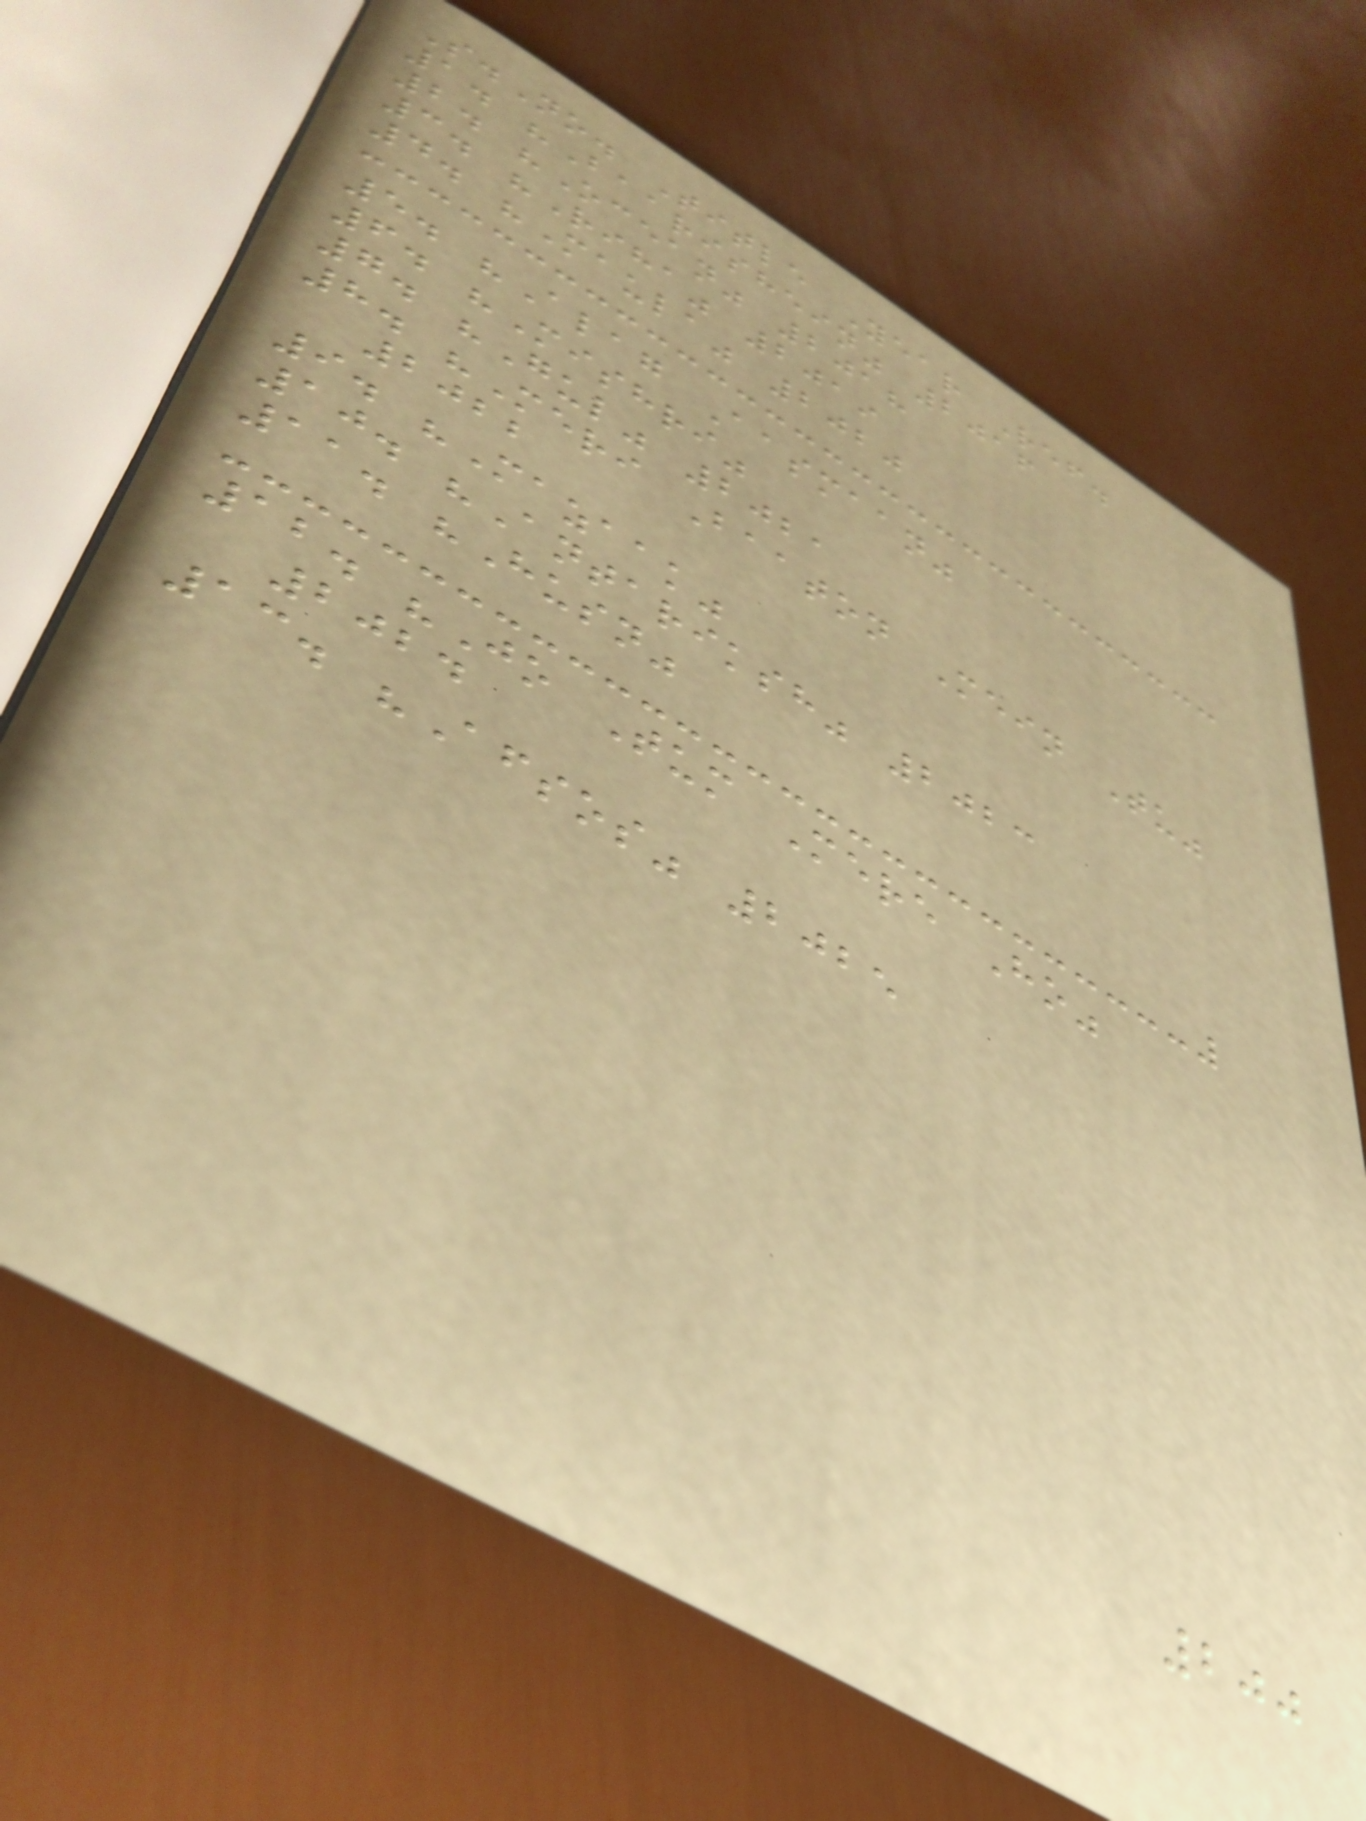S.No. Title Year Ref.
1. "Baarishein" 2016
2. "Ocean" 2018
3. "Riha" 2019
4. "Maula" 2020
5. "Alag Aasmaan"
6. "Mishri"
7. "Gul" 2021
8. "Meri Baaton Mein Tu"
2022
9. "Mazaak"
10. "Antariksh" 2023
11. "Husn"
12. "Jo Tum Mere Ho"
2024
13. "Afsos" 2025
200
